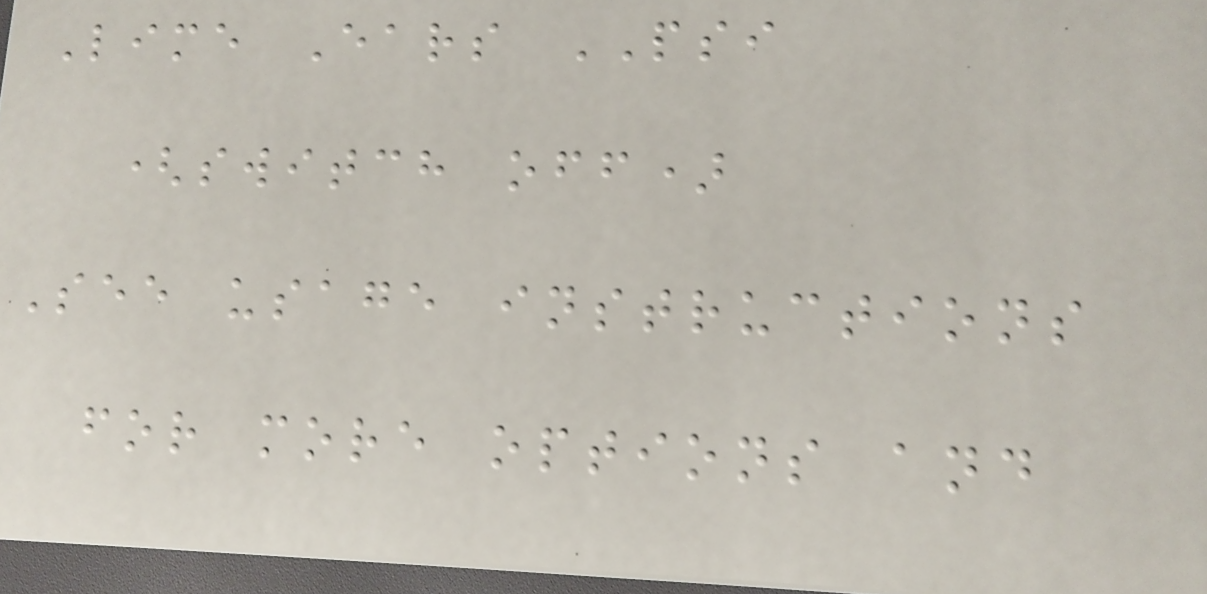Lime Ears PSI
(switch off)
See usage instructions
for more options and
